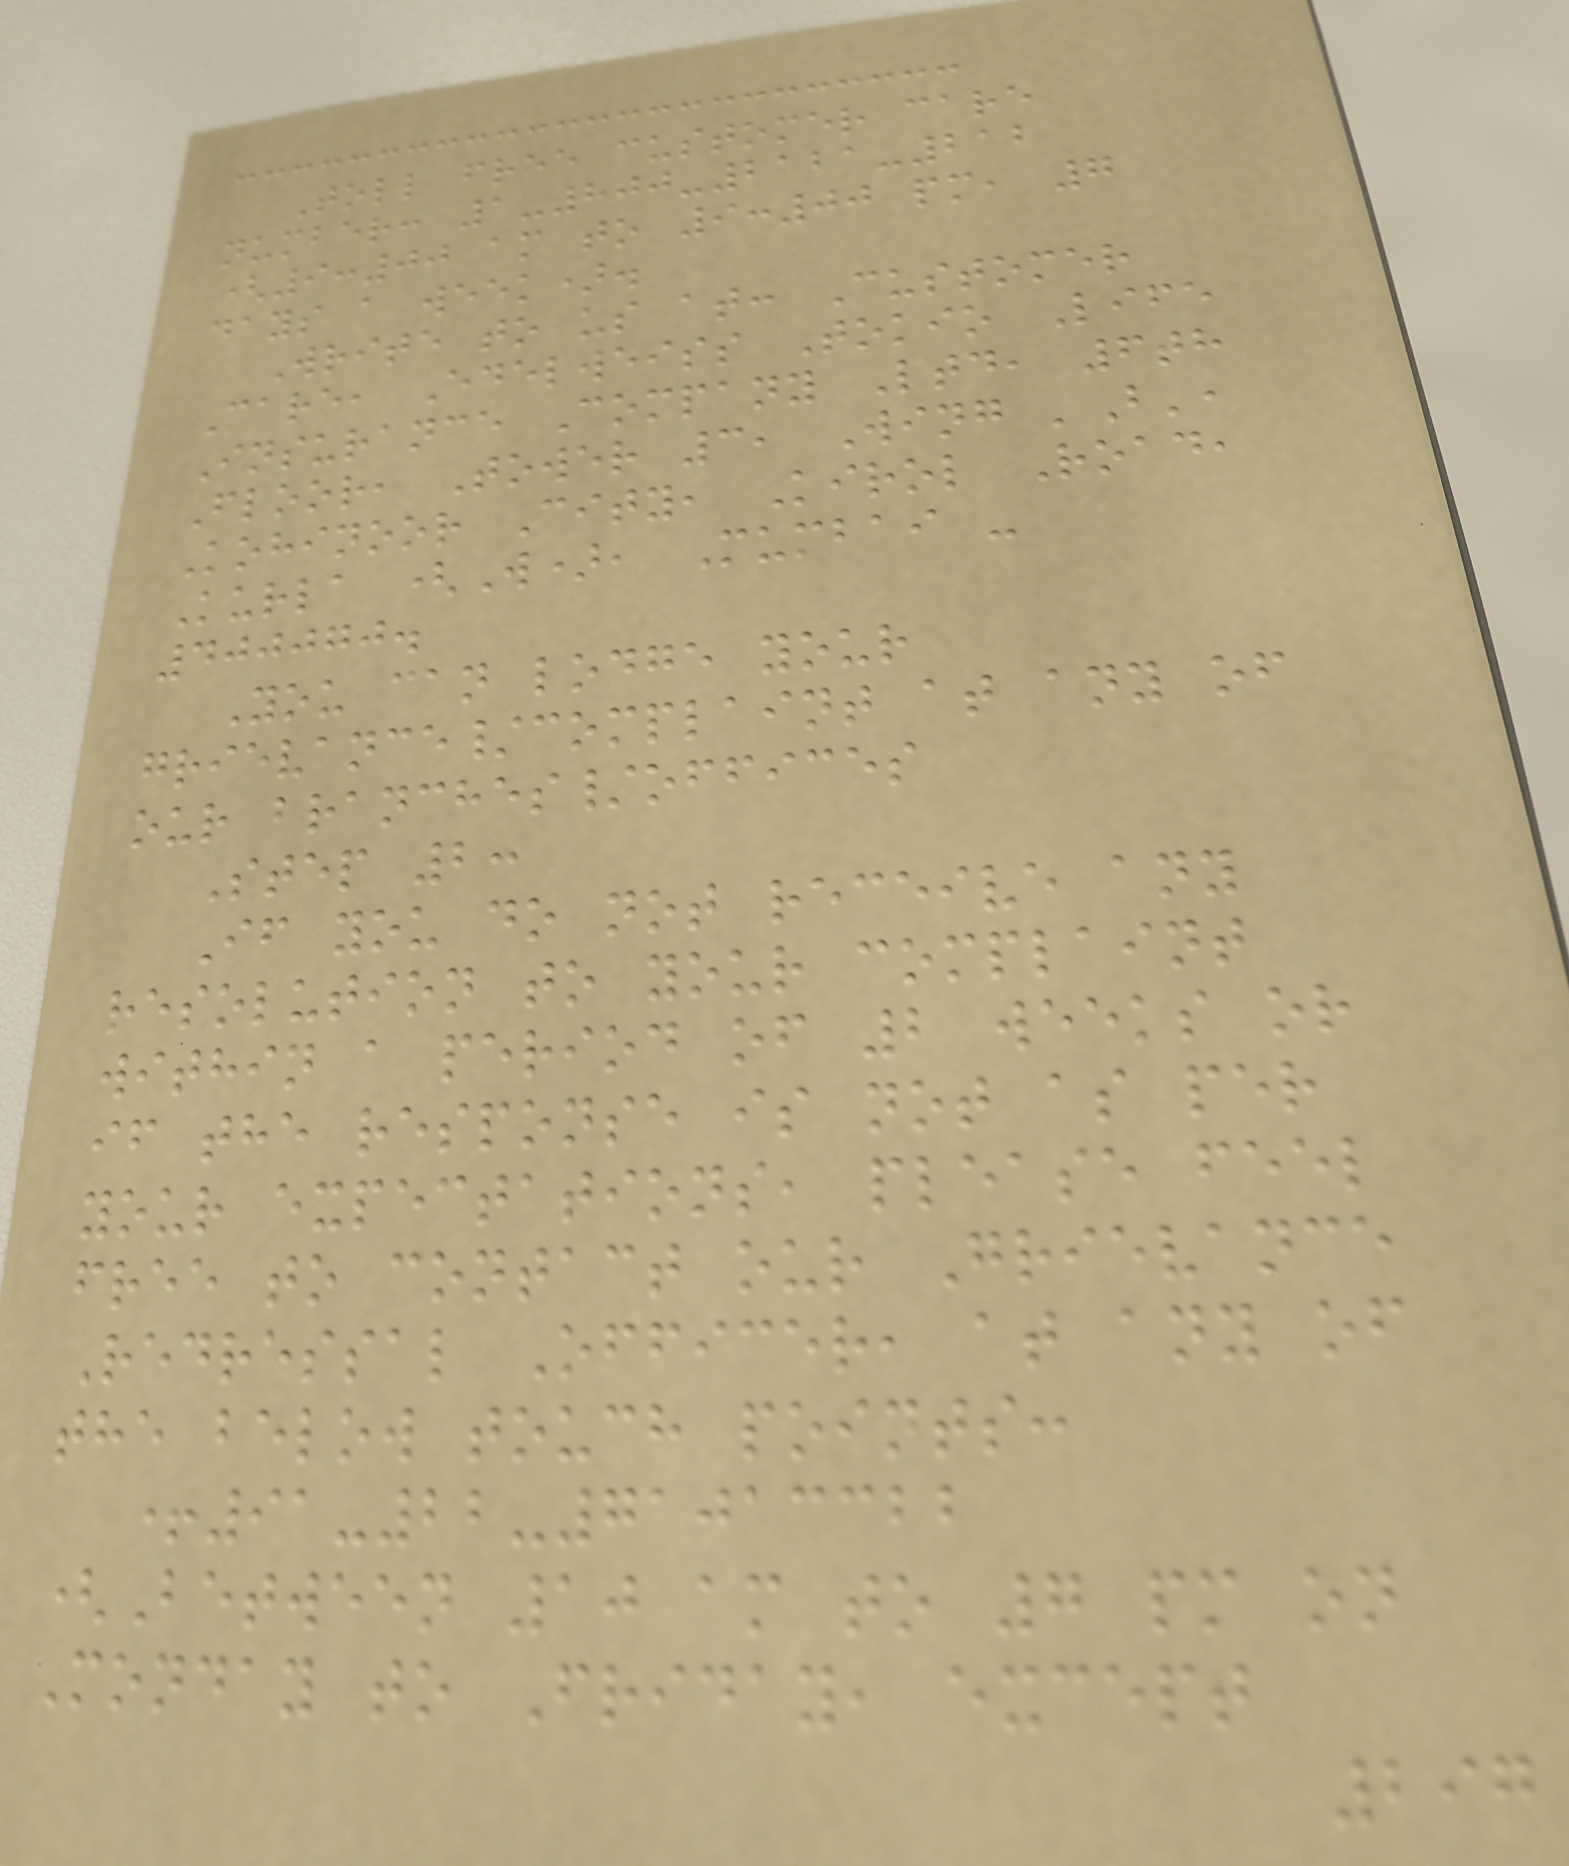Toll free customer care
number: 1-800-2121-212
(9:00 am to 9:00 pm, 7
days a week).
Write to us at: Customer
Care, Edelweiss Tokio Life
Insurance Company Ltd, 6th
Floor, Tower 3, Wing 'B',
Kohinoor City, Kirol Road,
Kurla (W), Mumbai -
400070.
You can lodge your
grievance/complaint at any of
our branches/offices
Step 2:
If you do not receive any
resolution to your complaint
within a period of 2 weeks or
if the response is not as per
your expectations, please feel
free to contact our Grievance
Redressal Officer, at any of
the below touch points:
+91-22-71013322
(Between 10 am to 7 pm on
Monday to Friday, except
297
